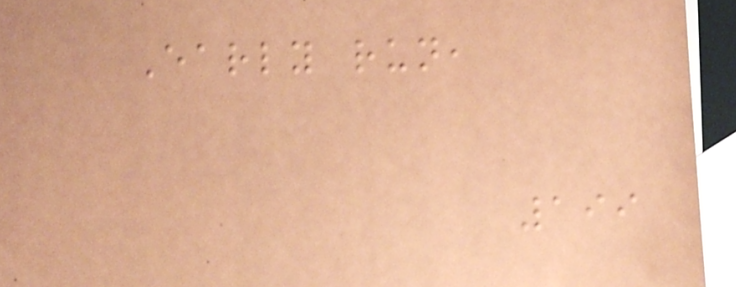Early run,
199
